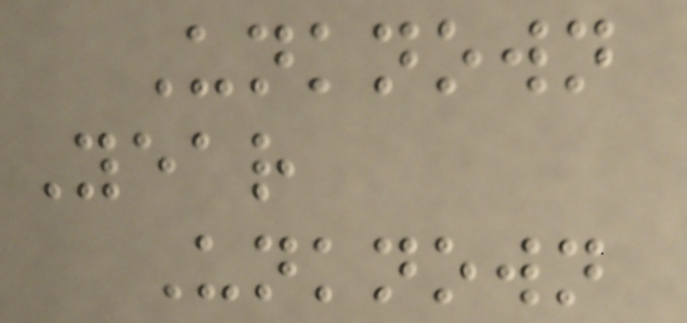Unknown
Year
Unknown
